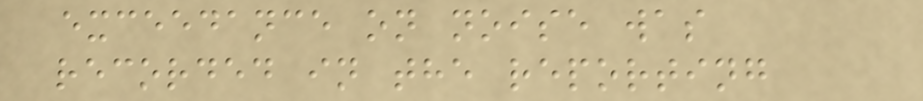exceedance on noise was
recorded in the reporting
